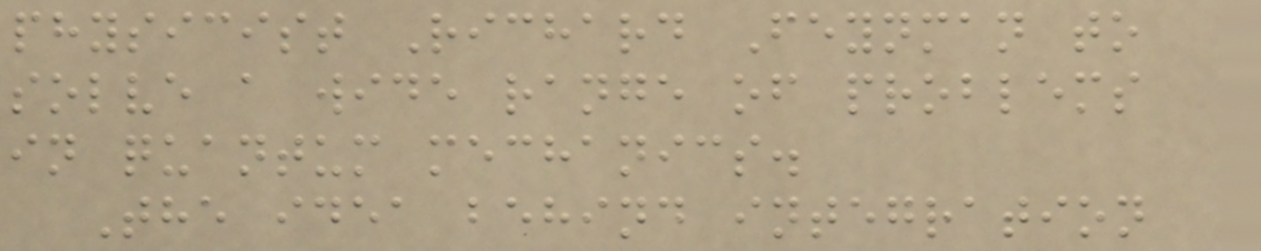physicist Richard Feynman to
solve a wide range of problems
in quantum mechanics.
The idea behind integration
